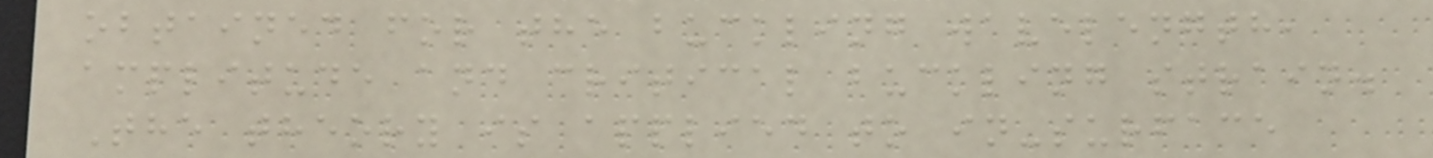obtained for the buckling wavelength,
amplitude and critical buckling strain.
The theory is applied to in-surface
